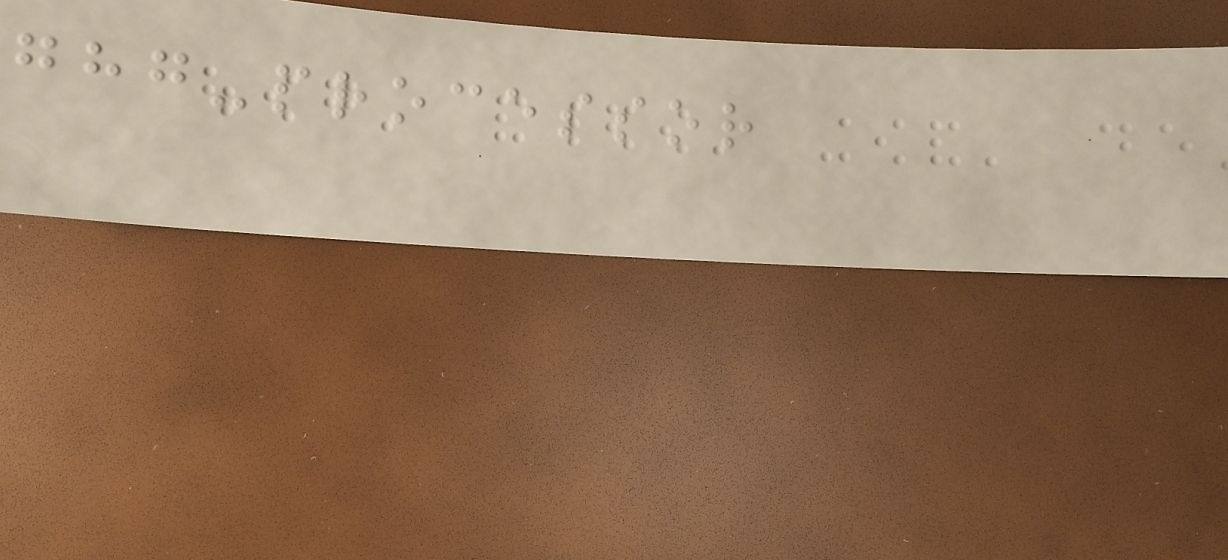ghg-processor
